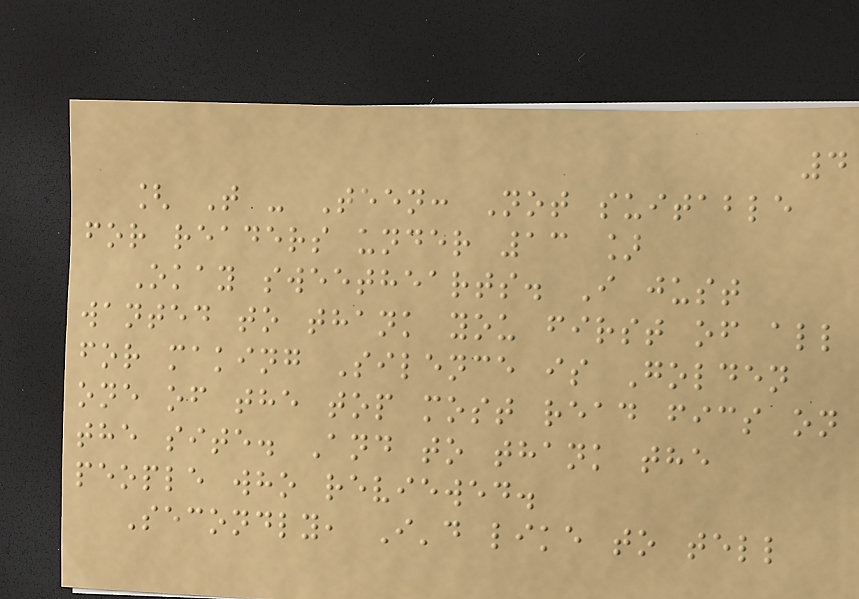4
[ T - Teen: Not suitable
for readers under 13 ]
Okay sweethearts. I just
wanted to thank you first of all
for making Silence is Golden
one of the top most read fics on
the site. And to thank the
people who reviewed.
Secondly, I'd like to tell
